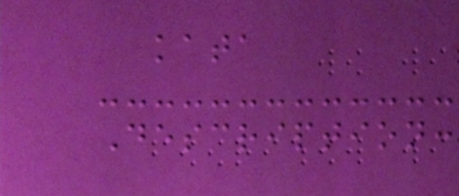kata
Description:
